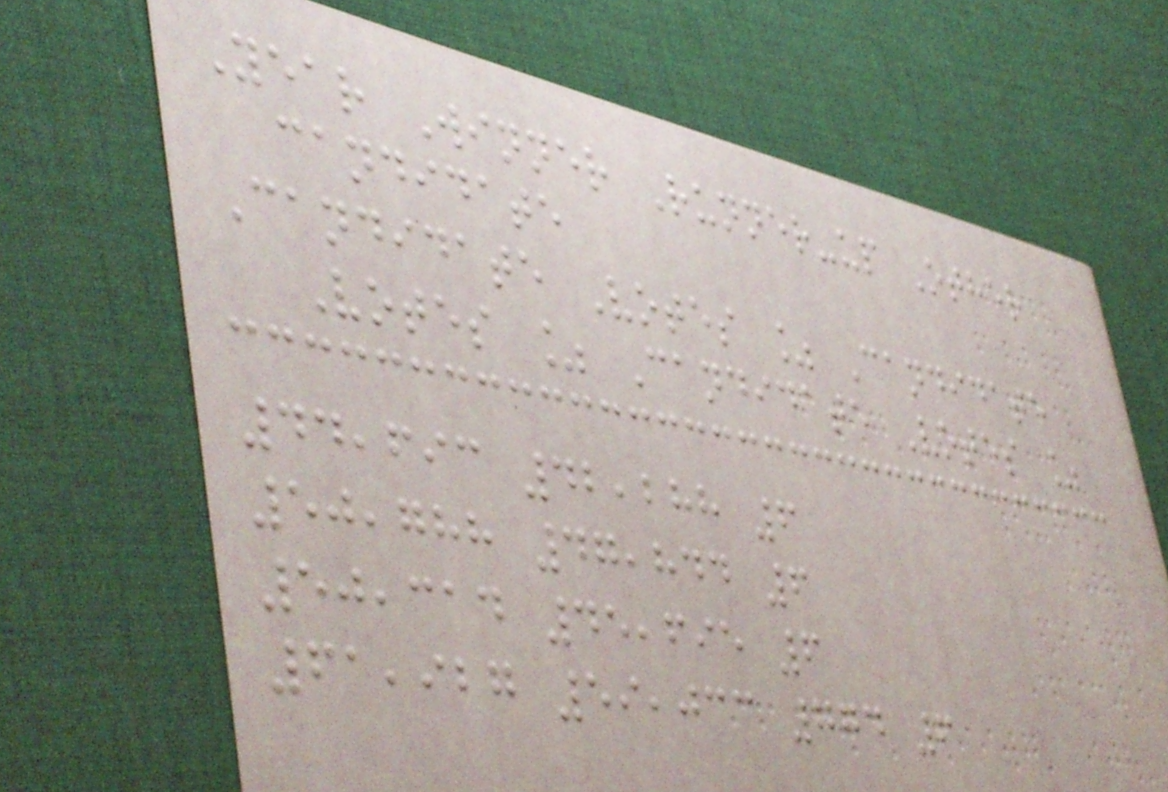Year Winner Runner-up Other
candidate
Candidate Votes % Candidate
Votes % Candidate Votes %
44,693 42,288 6
50,788 47,844 6
50,314 45,695 6
61,927 59,033 774 6
